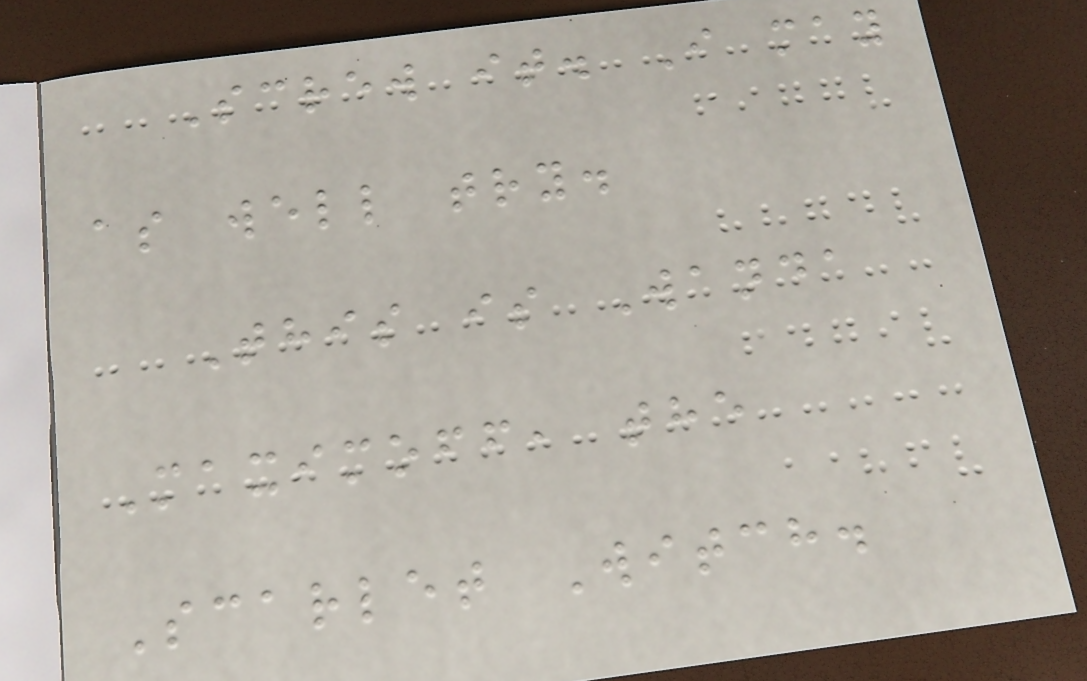Screw it. I may
as well try.
This is Wanda
Maximoff, the
Scarlet Witch.
